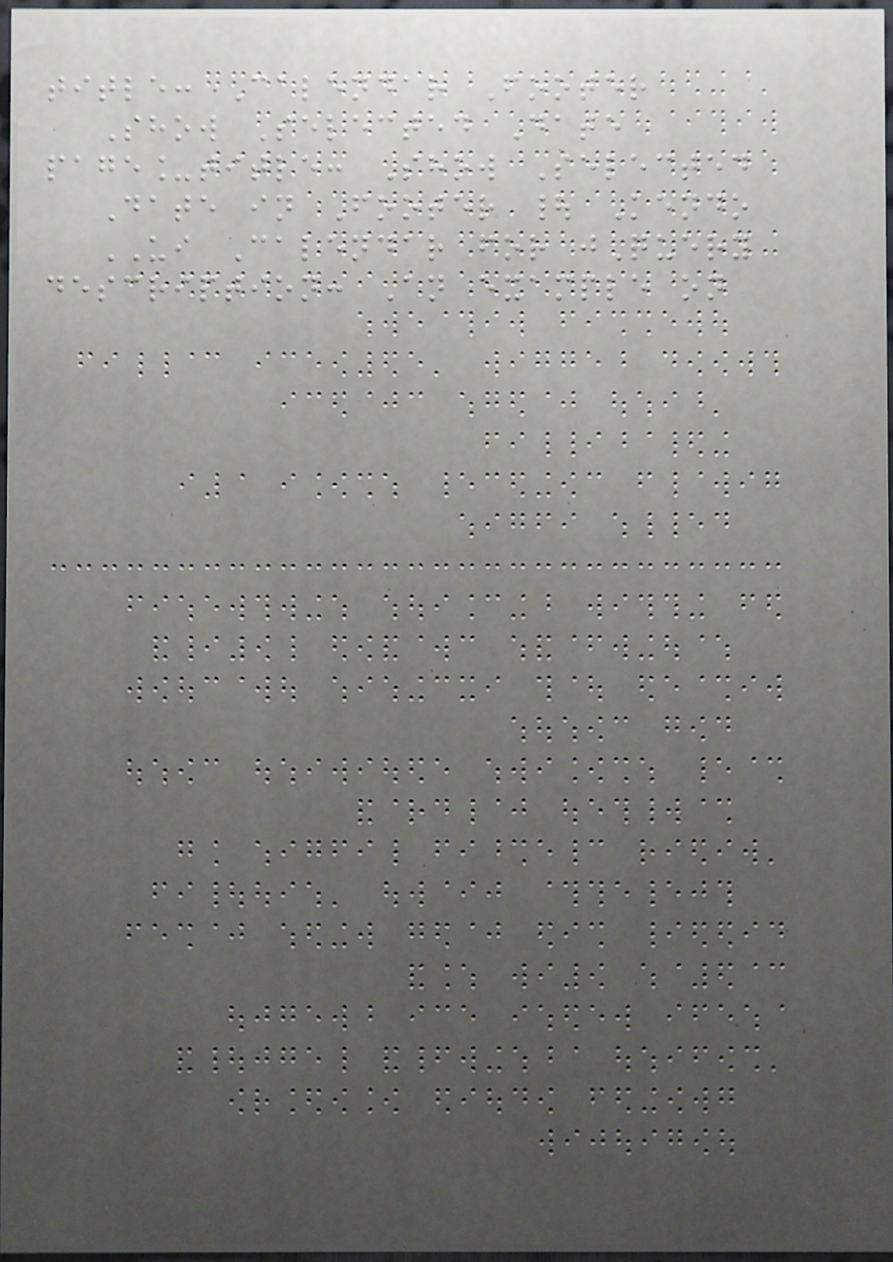title: Calendar Footer
Show Selected Date
page_title: Show Selected
Date in Footer | Kendo
UI Calendar for jQuery
description: An example on
